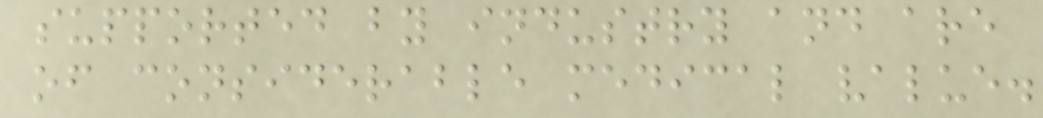supported by industry and are
of considerable medical value.
